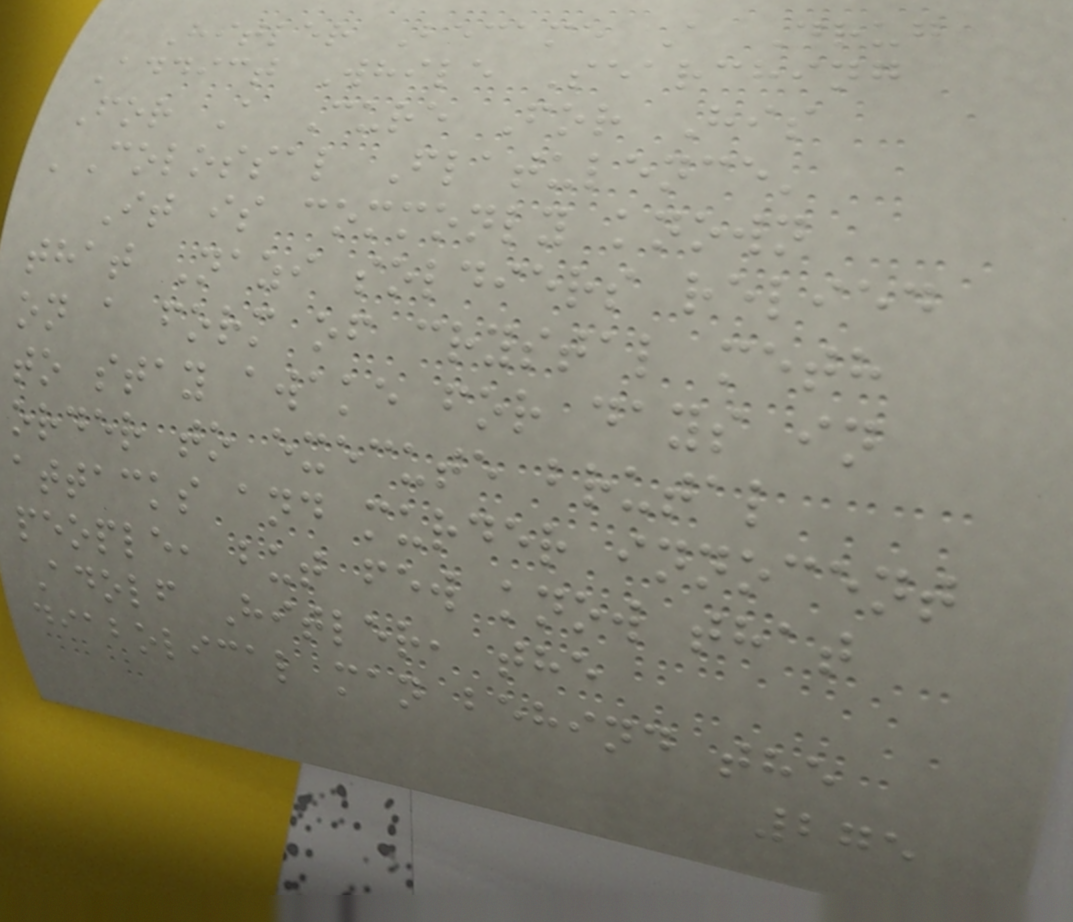Hitler Became A Drug
Addict While Searching
For A Cure For His
'Colossal Flatulence'
It is commonly known
that Nazi soldiers relied
on a form of crystal meth
to stay awake for days in
order to execute brutal
attacks and murder innocent
people, but few know that
Adolf Hitler, the
diabolical man behind the
275
